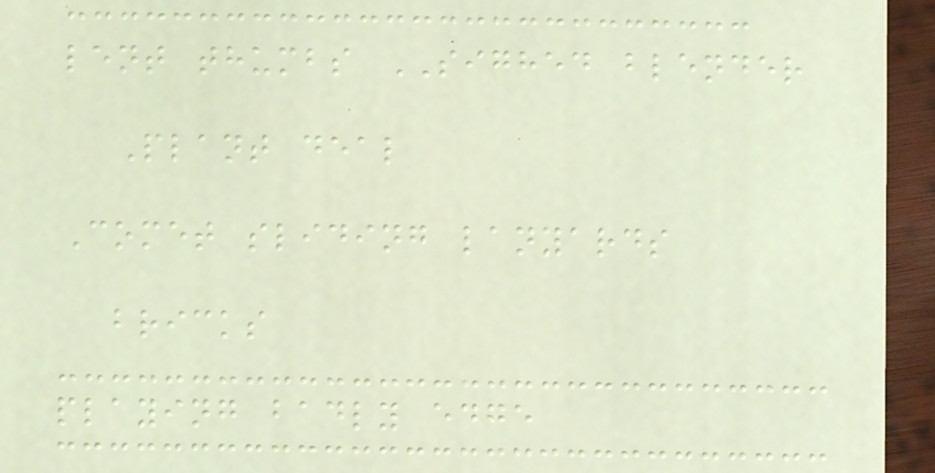lent thumbs SIGHED blender
Plant deal
Comet sliding lanyards
bricks
playing badly edge
